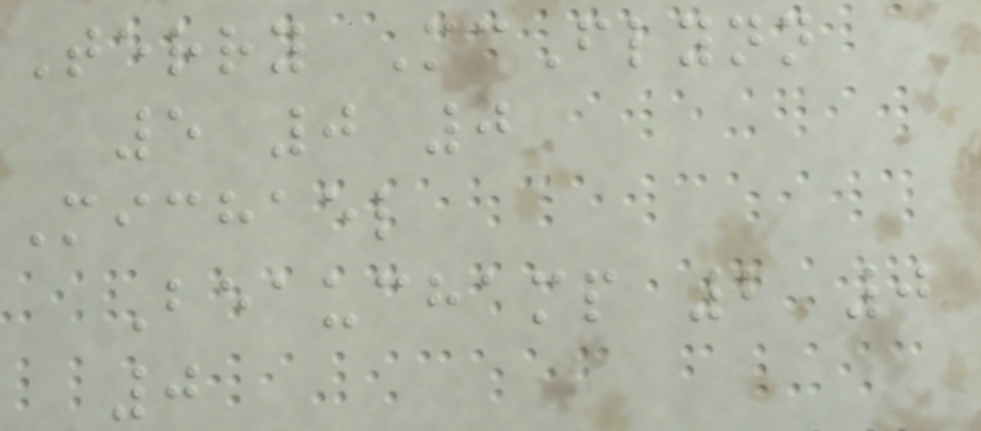Terry McFlynn
5 0 0
Michael
Beauchamp 2 0
0
